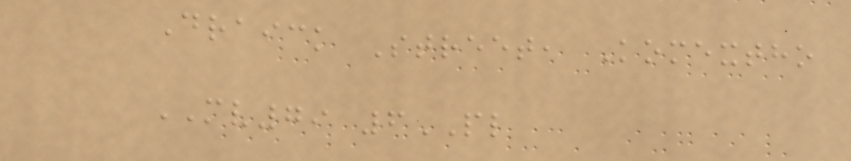Draick Street, Komextho
MV79 6PL
